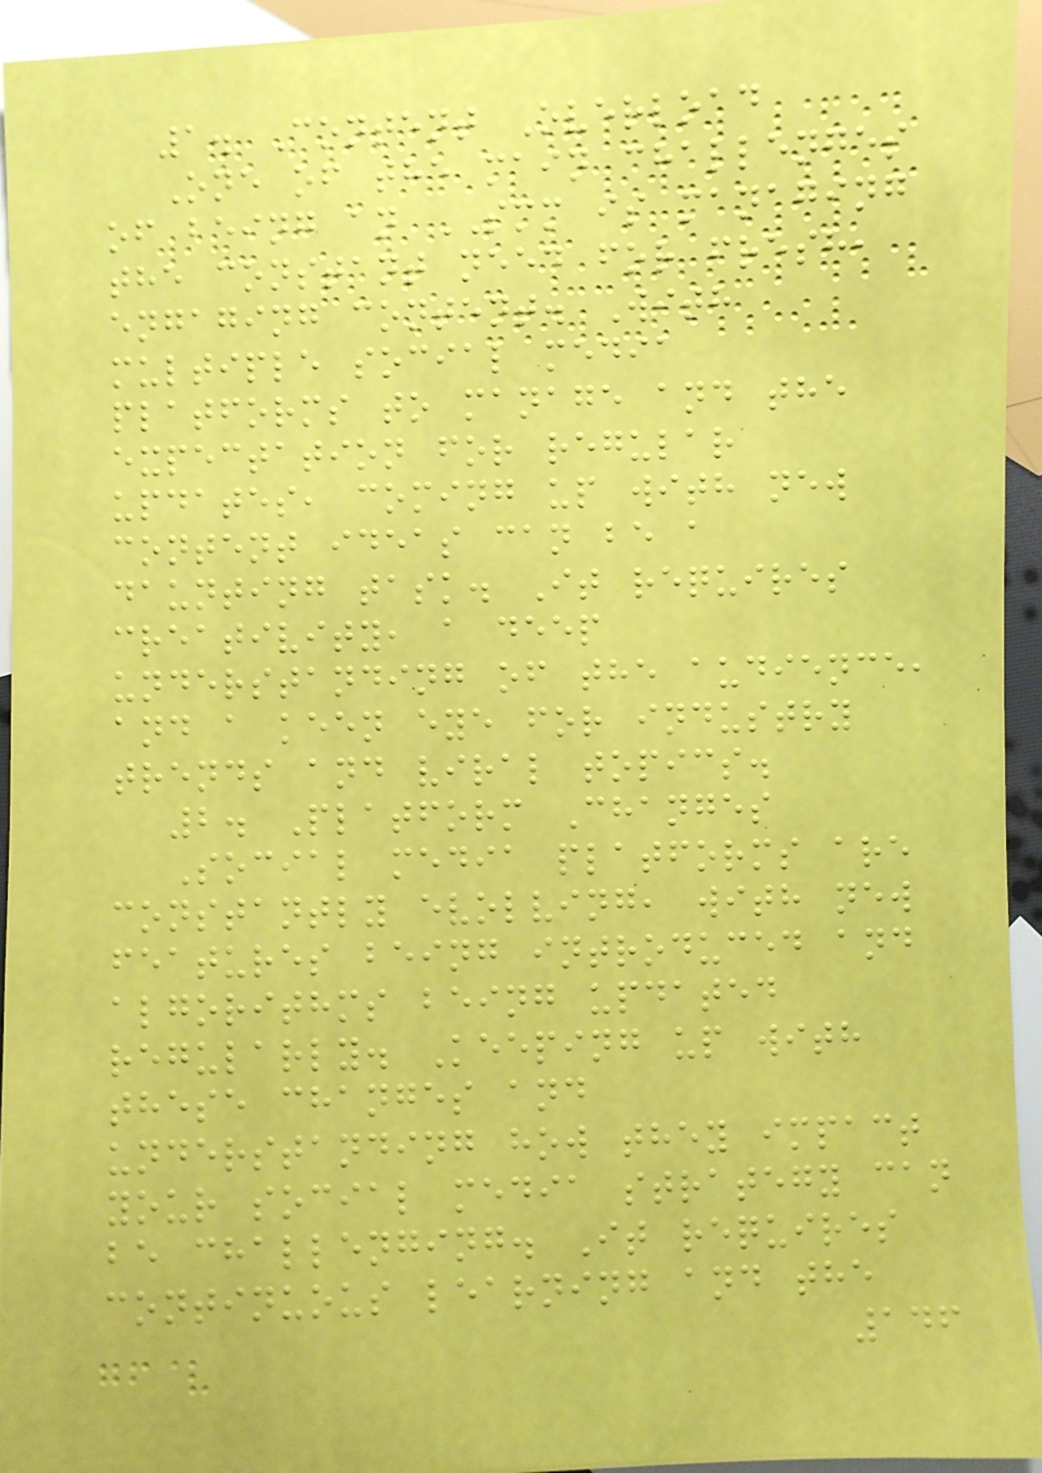1. Content Overload
One of the main challenges
of being an SMM is managing
the constant need for fresh,
engaging content. With
multiple social media
platforms to manage and the
expectation for regular
updates, coming up with new
content ideas can be a
daunting task. It requires
creativity, a deep
understanding of the audience,
and a keen eye for industry
trends and viral topics.
2. Platform Changes
Social media platforms are
constantly evolving, with new
features being introduced and
algorithms being updated
regularly. Keeping up with
these changes and
understanding how they impact
your social media strategy can
be challenging. It requires
continuous learning and the
146
